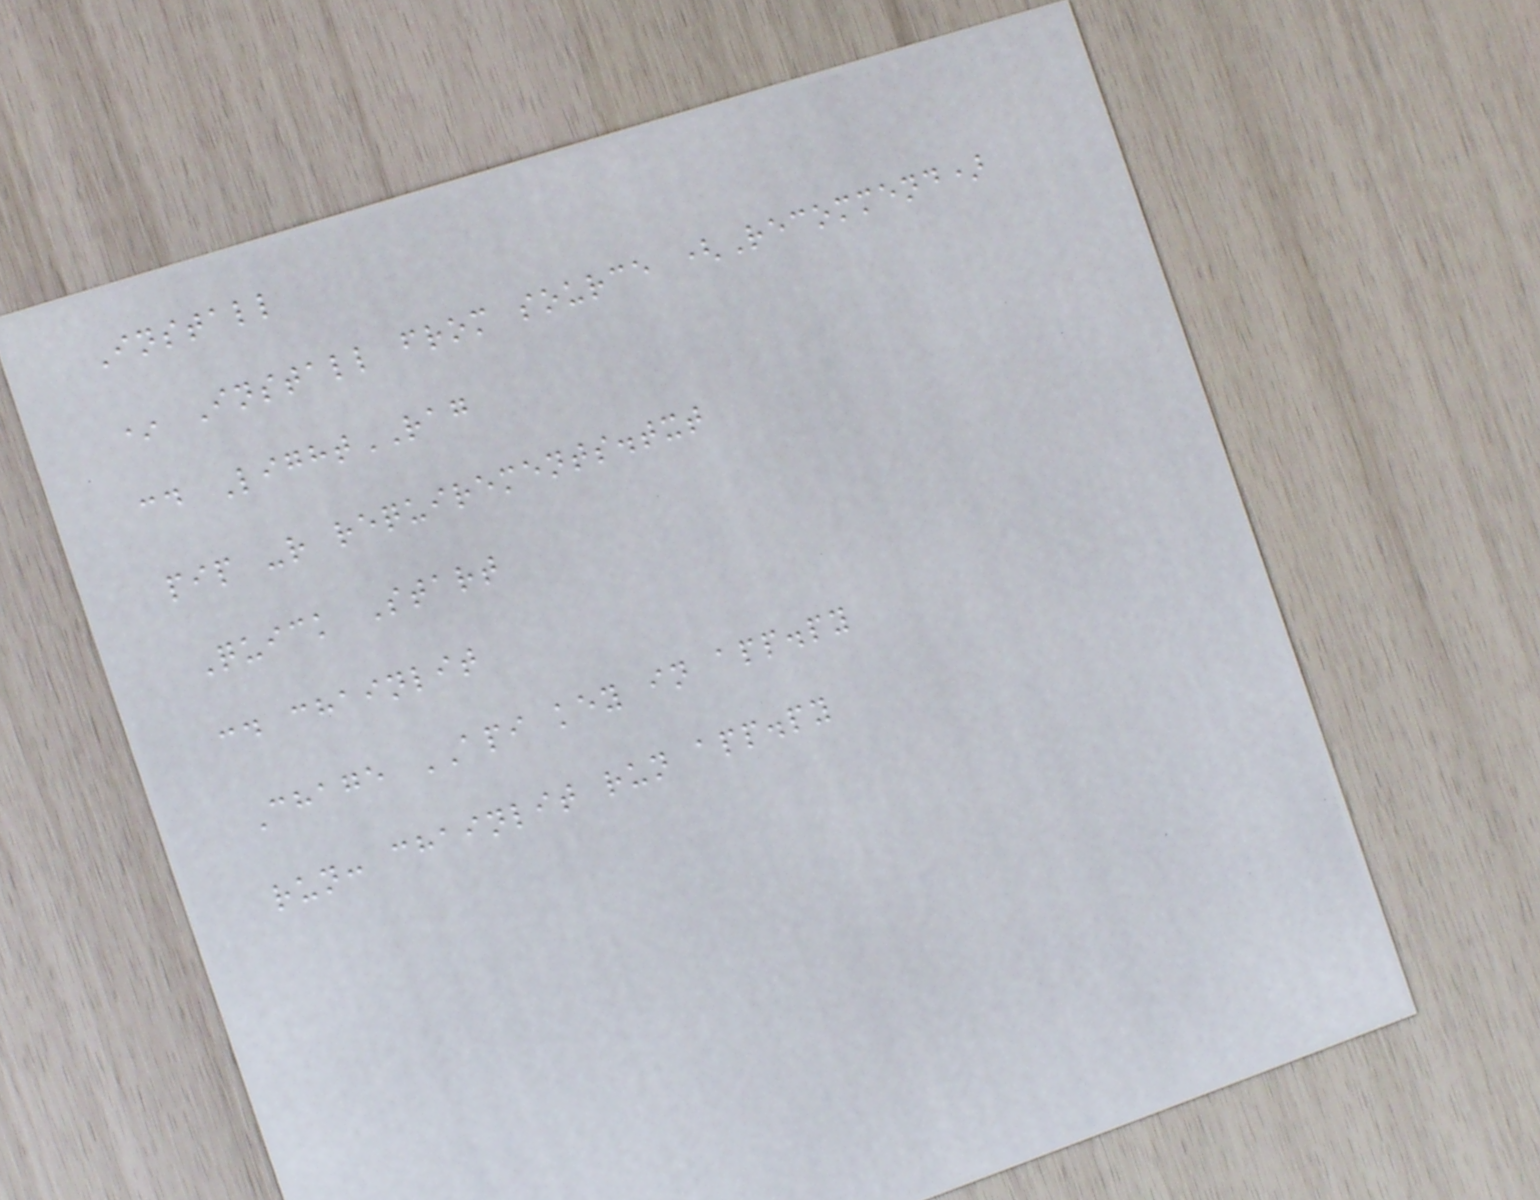Install
* Install from source (Recommend)
cd LightRAG
pip -r requirements.txt
Quick Start
cd chainlit
Chage API key in app.py
run: chainlit run app.py
